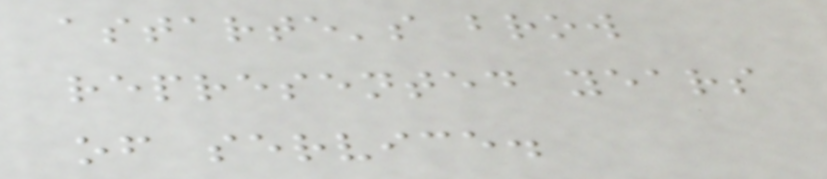astarte's brow
represented years
of service.
